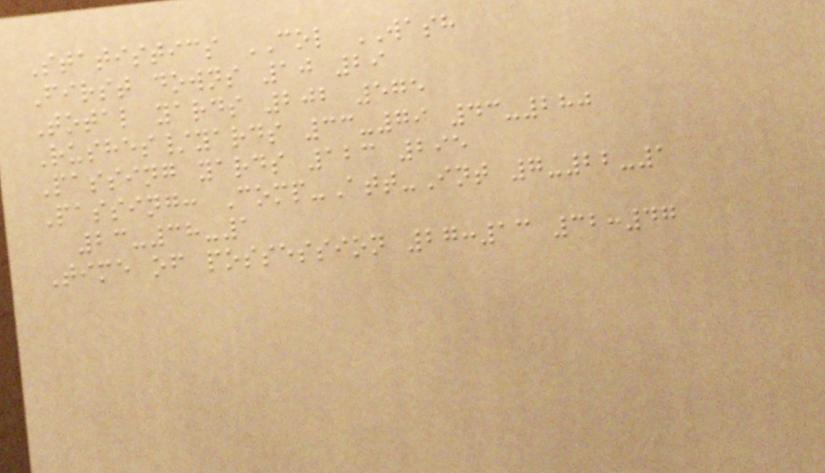Statistics COL WASH
First downs 10 29
Total yards 202 575
Rushes/yards 33-79 43-280
Passing yards 123 295
Passing: Comp-Att-Int 7-22-1
23-38-1
Time of possession 27:13 32:47
